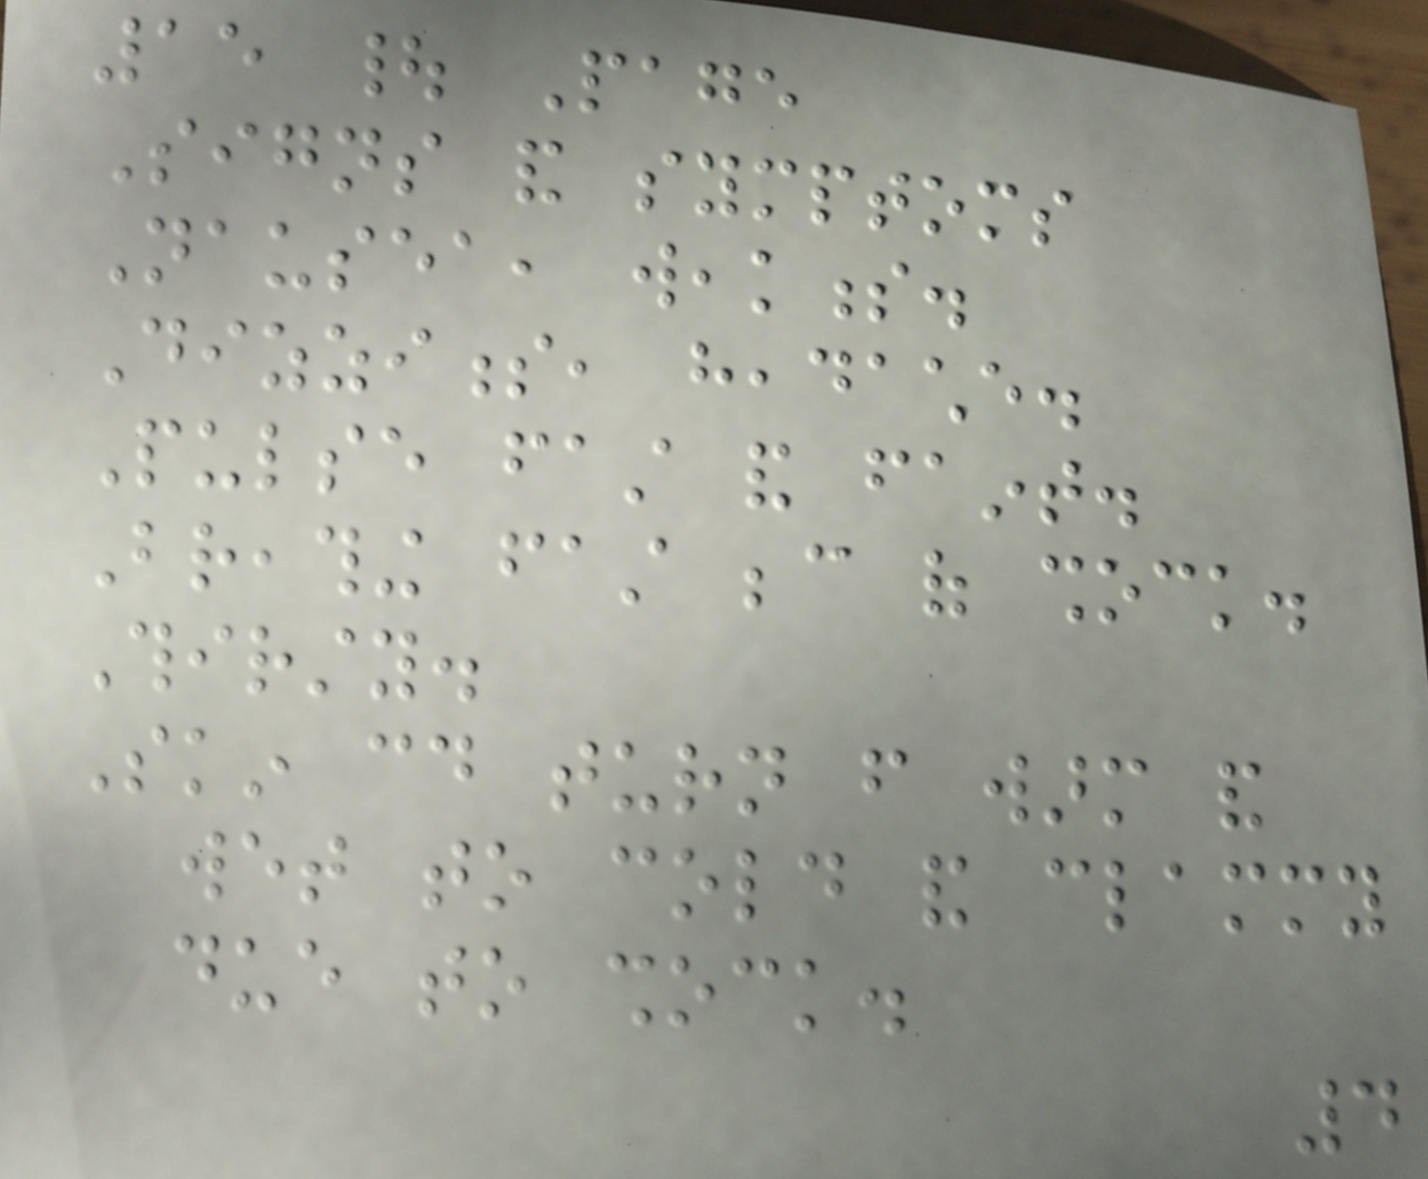15 | Page
Signs and symptoms
Nausea, weakness.
Dizziness, headache.
Pulse fast and faint.
Breathing fast because of shock.
Thirsty.
Skin could turn from warm and
wet to cold and clammy
due to shock.
4
